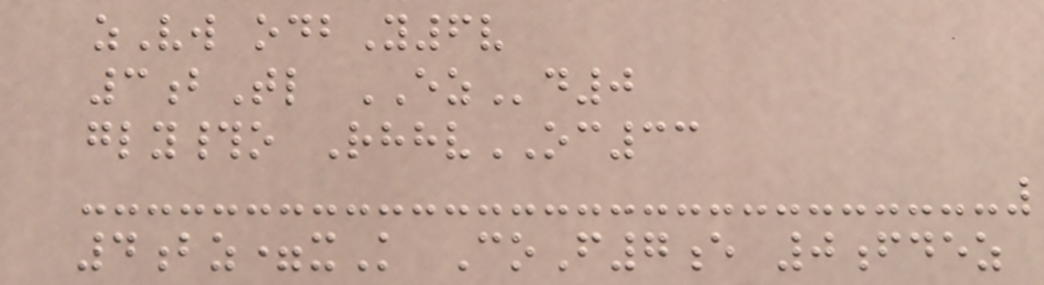zVw odbY6v
3bTl EZd0
gly#o RhhvOC33
4bz=xK CoF7e 0fdez
